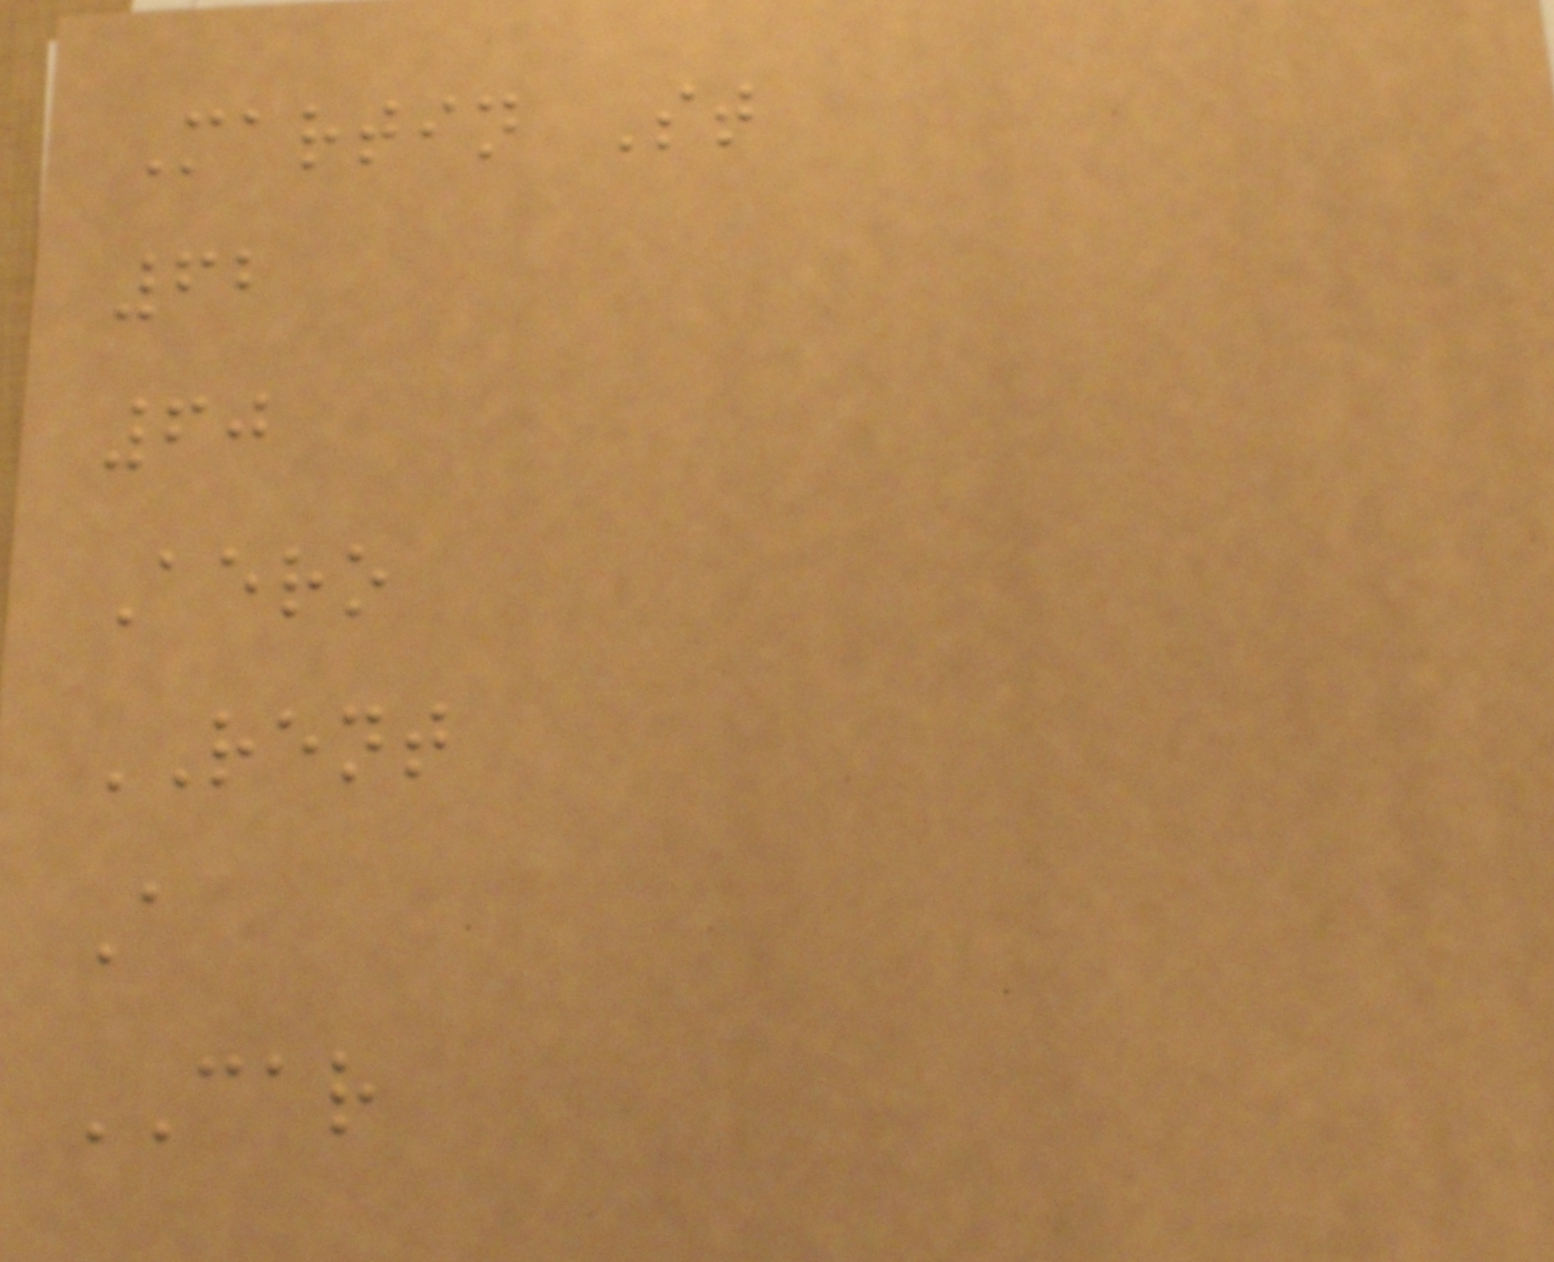Martin St
62
60
Aero
RENT
A
CAR
